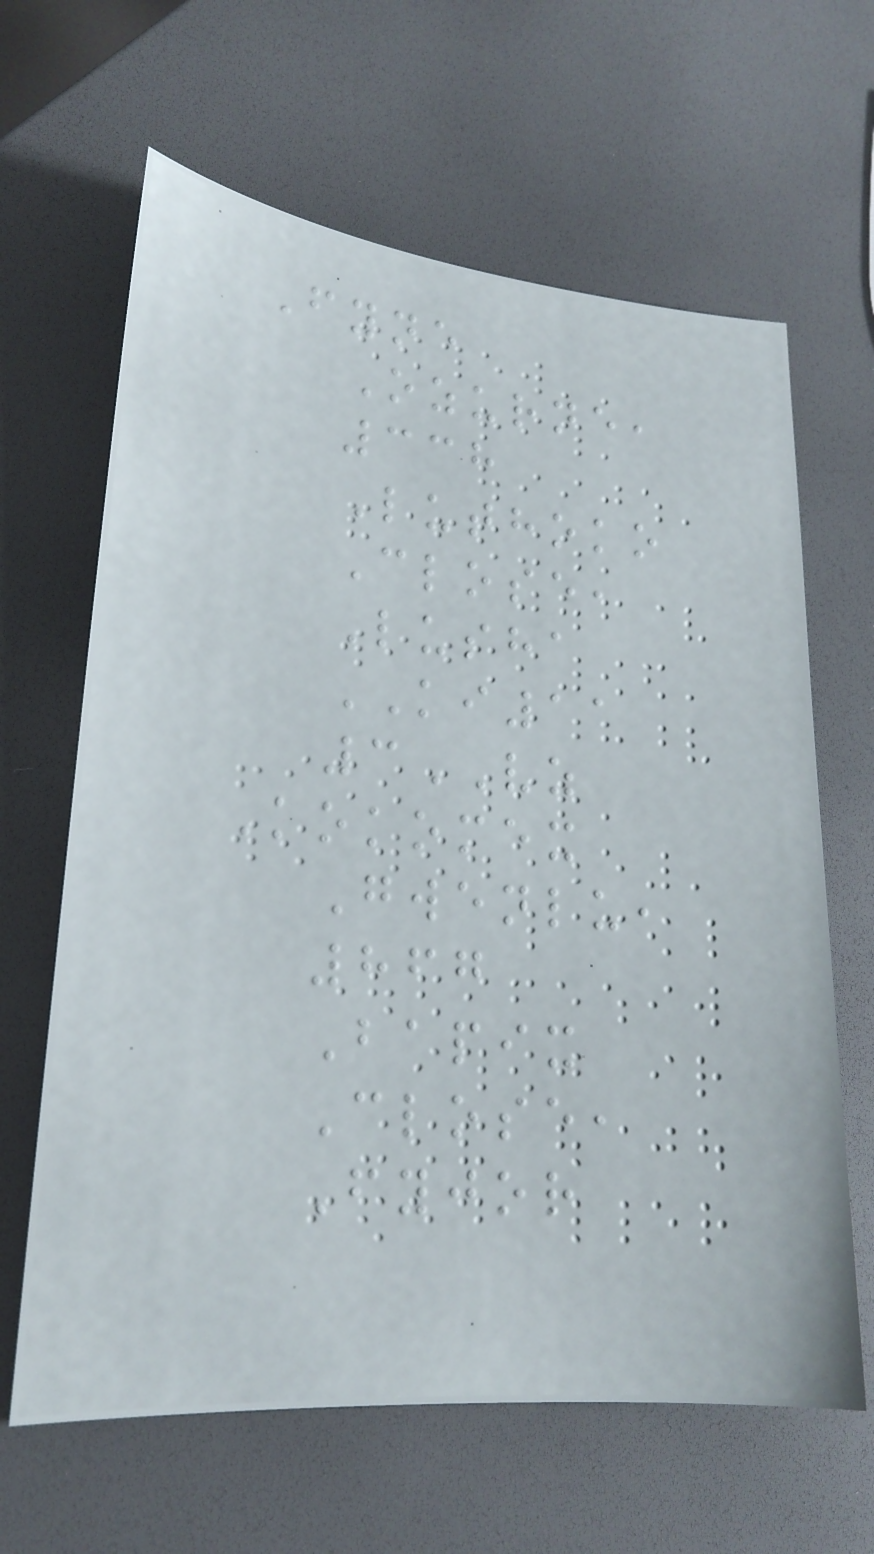Fyne
Ozurne,
338
Luthoko
Close,
Lusha
KI11
3VZ
Kokomex
Gwenlu,
867
Bapix
Close,
Fyjor
